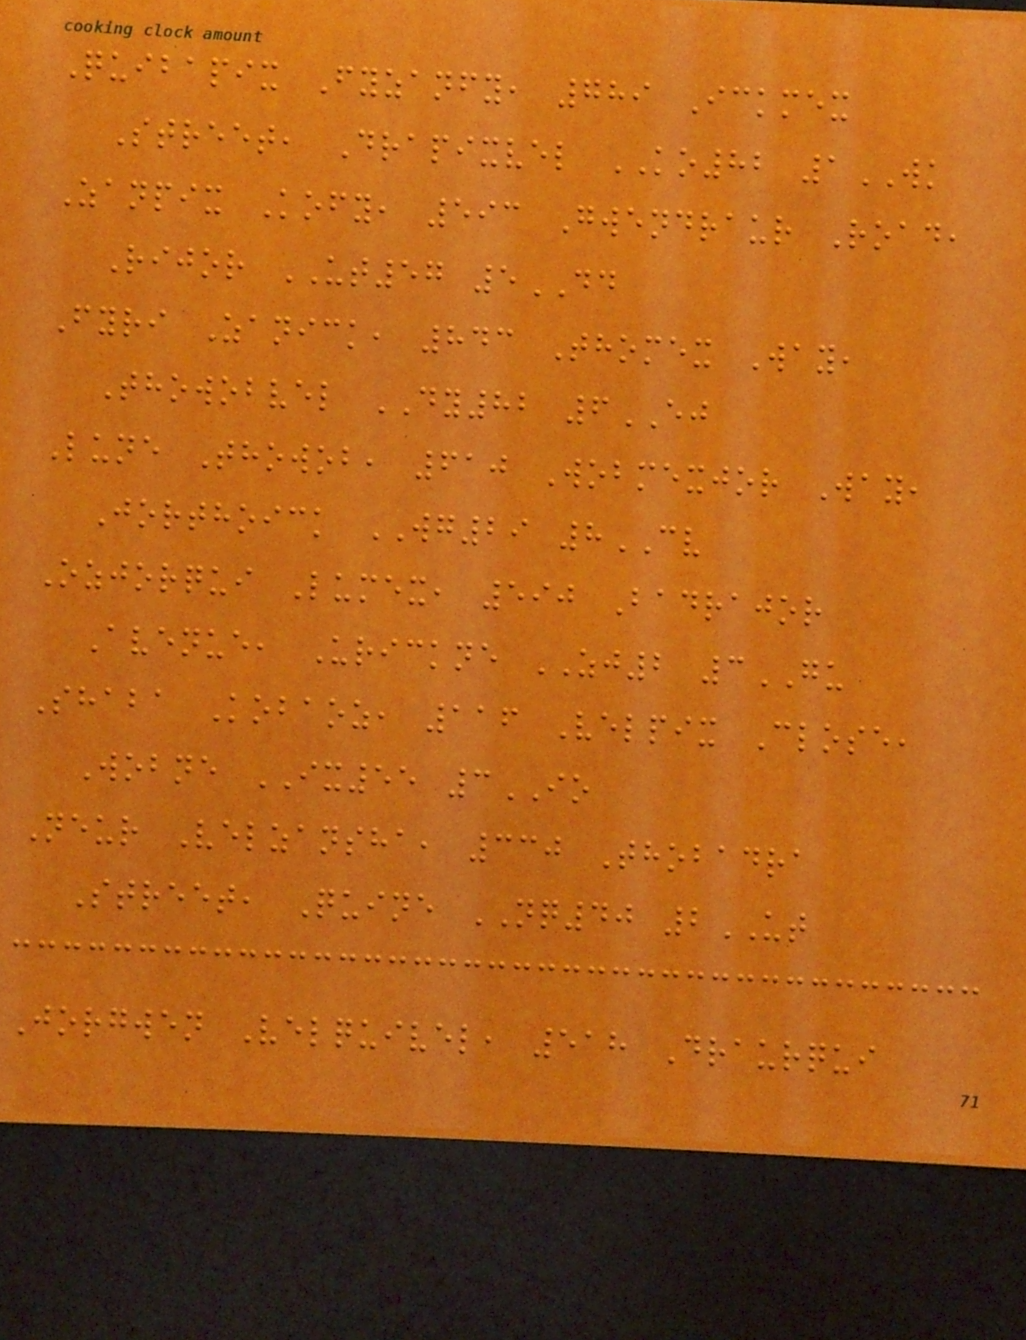Quibapix Fyzanfy, 789 Ickmex
Street, Drapixvel KO82 1WK
Zanpix Kofy, 593 Gwendraur Road,
Rijor UT57 5DD
Fyri Zanick, 843 Thomex Way,
Thowobvel DY82 6EJ
Lune Thowob, 610 Wobmexjor Way,
Jorthoick WG29 8CV
Ozjorqui Lumex, 590 Badrajor
Avenue, Urickne ZJ2 3GU
Shaba Kobaoz, 116 Velpix Close,
Wobne IX55 3IO
Neur Velzansha, 330 Thobadra
Street, Quine NQ40 2UT
Jorgwen Velquivel, 518 Draurqui
